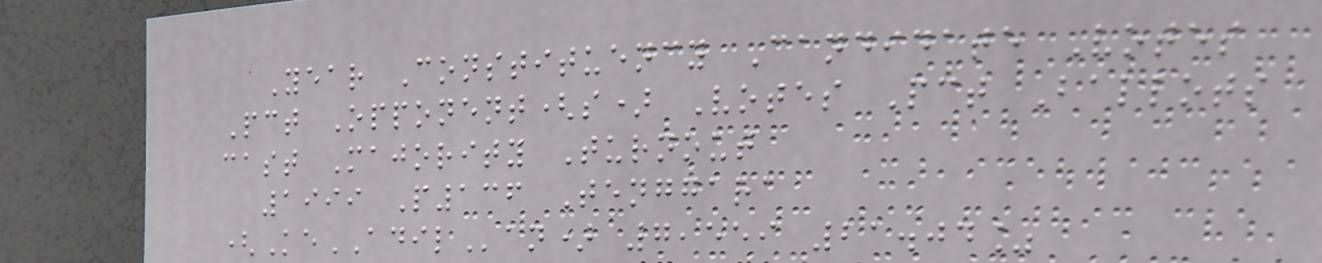Year Constituency Candidate Votes
Pct Opponent(s) Votes Pct Ballots
cast Majority Turnout
1999 P136 Tenggara
(KeADILan) 7,559 21.04%
